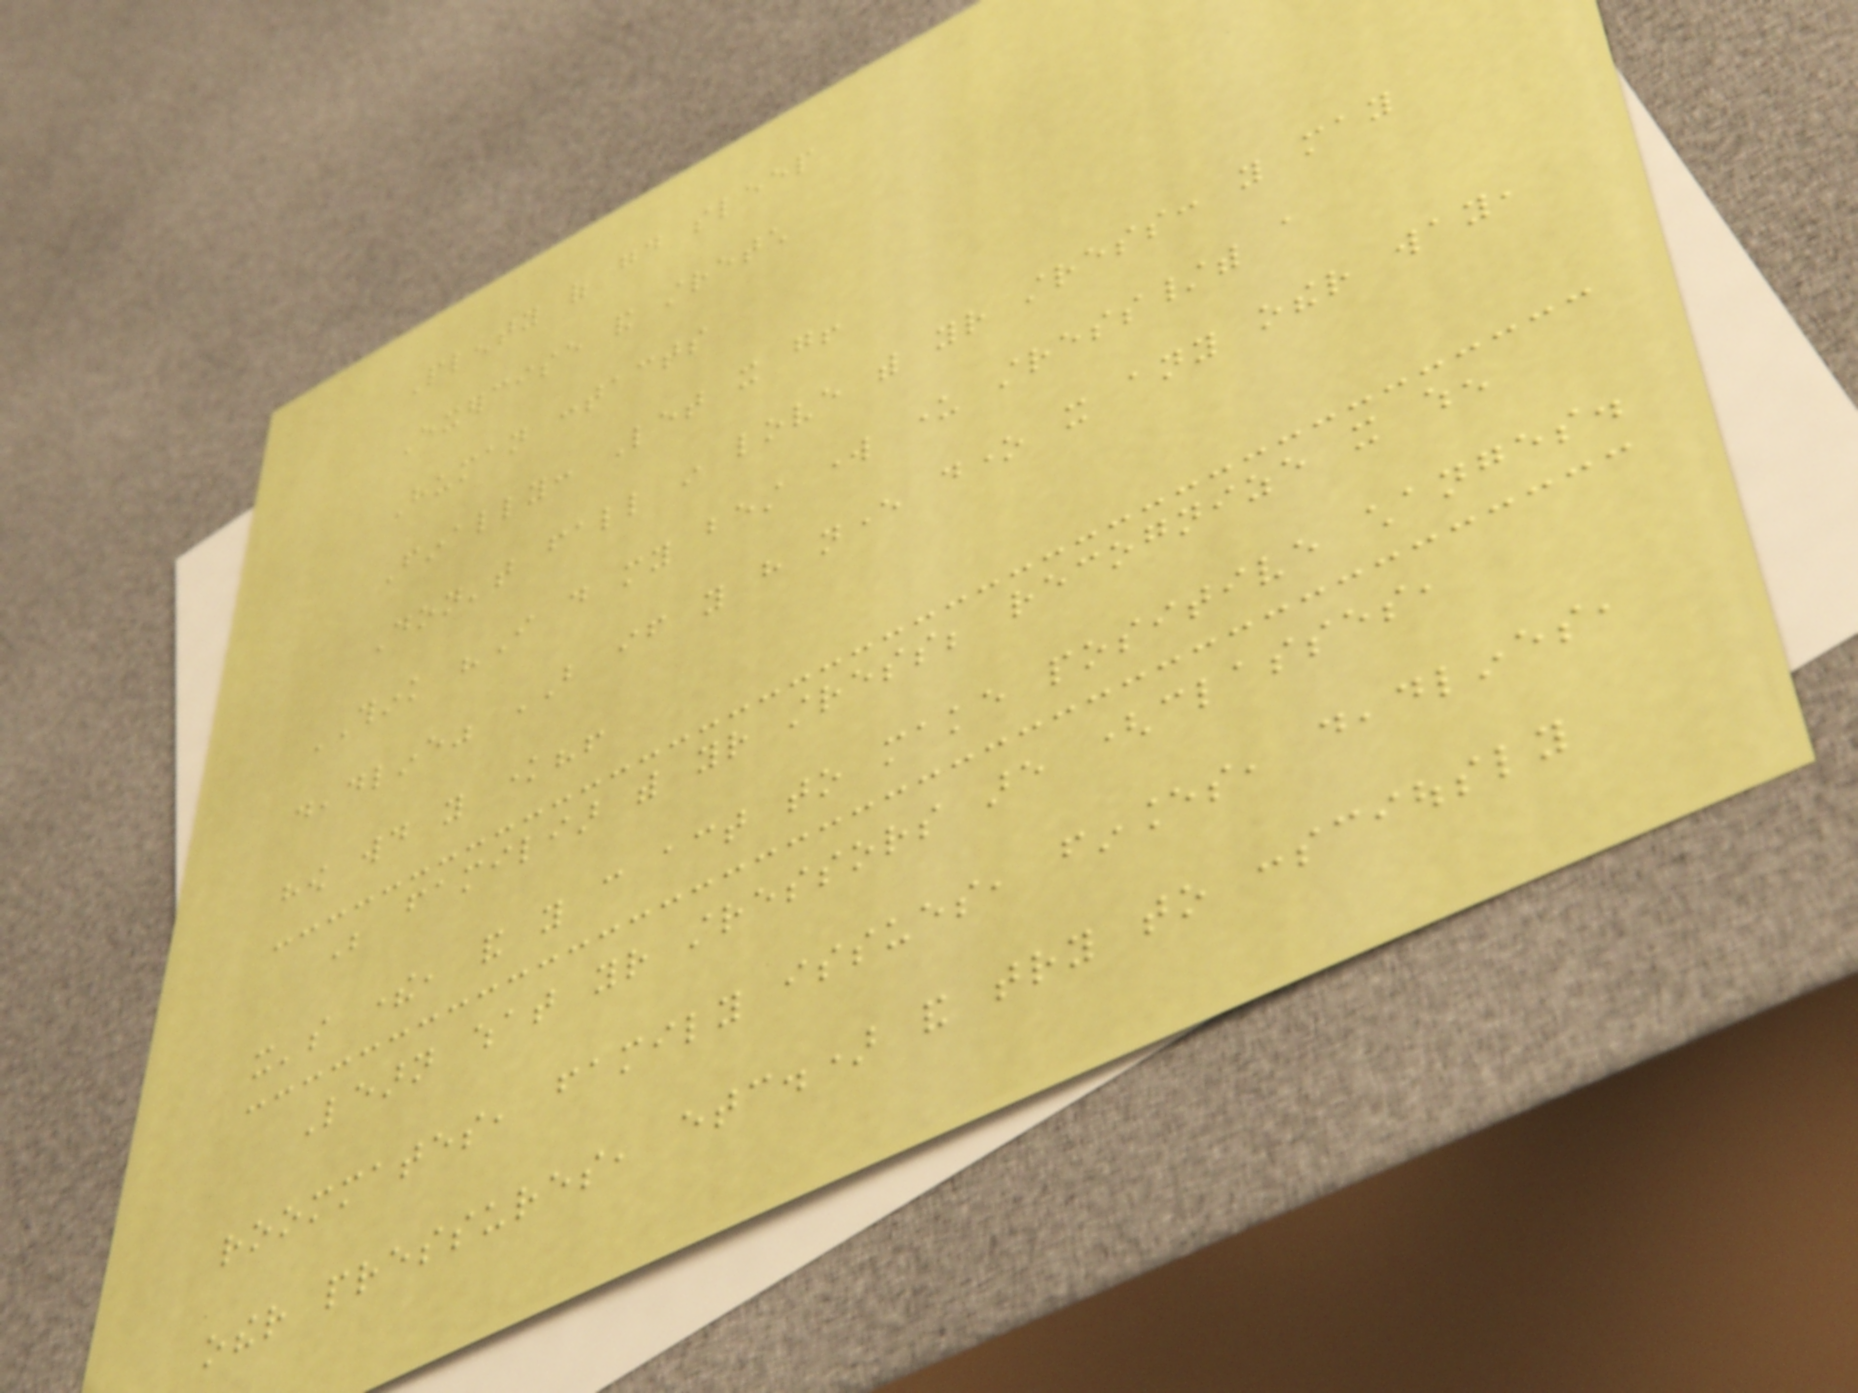Plenty of good sleep
Exercise and stretch
Human contacts
Finally: Let it go!
Don't fall in love with your stress: you may
THINK "I do my best work under stress/with a
deadline" BUT if you have never done it any other way,
how would you know?!
Be familiar with your stress; recognize it when
it's there, and you can act to make positive changes.
Learn what your stressors are (classes,
roommates, family issues, finances, deadlines,
other pressures, etc.) and try to consciously
